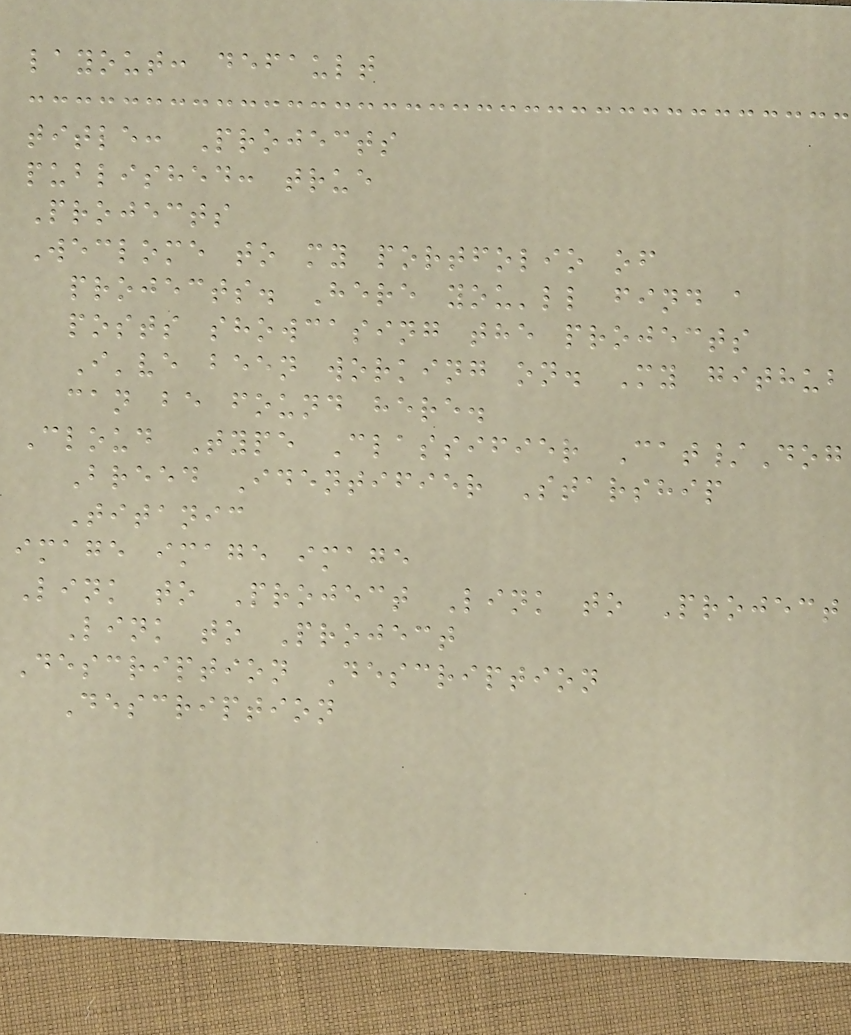layout: default
title: Projects
published: true
Projects
Weclome to my portfolio of
projects. Here you'll find a
posts showcasing the projects
I've been working on. My github
can be found here.
Cloud Type Classifier Cat/Dog
Breed Identifier Starship
Titanic
image image image
Link to Project Link to Project
Link to Project
Description Description
Description
